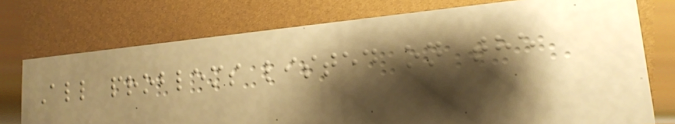All problems listed on the
